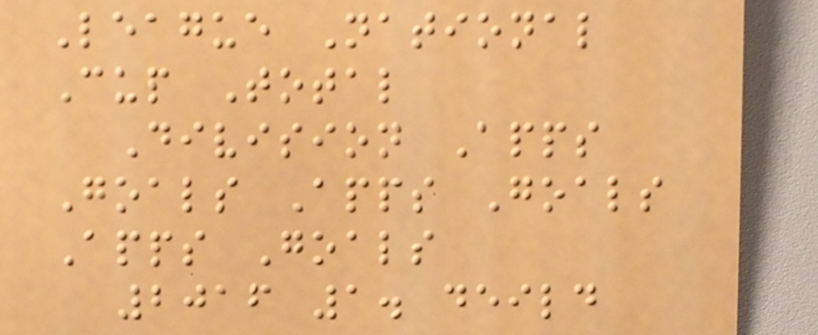League National
Cup Total
Division Apps
Goals Apps Goals
Apps Goals
2016 1. deild
